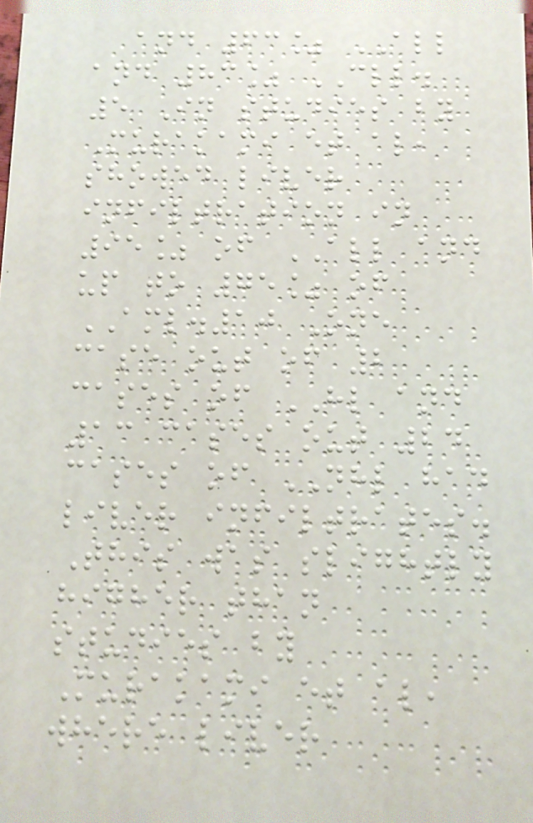and 63% ALL
and 83% CLL.
5 In studies by
Murakami et al,
showed liver
infiltration in
95% of ALL and
up to 75% of
AML.10 One
case out of 2
cases of HL and
13 cases out 24
cases of NHL had
liver infiltrates.
This was slightly
higher than
studies by
Murakami et al,
where liver
